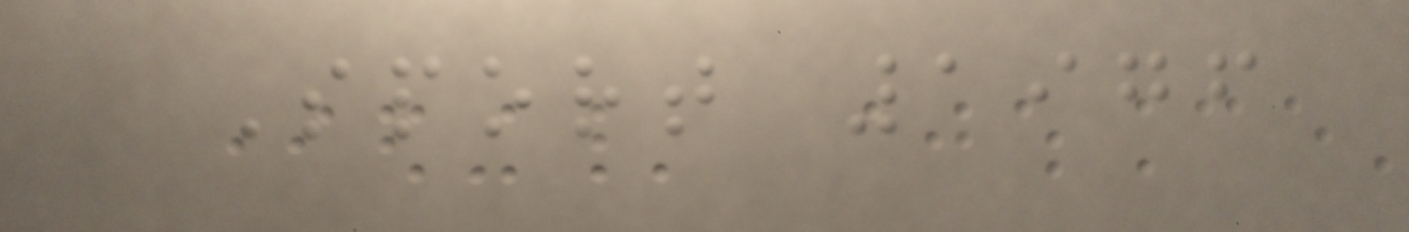Sport 1976
